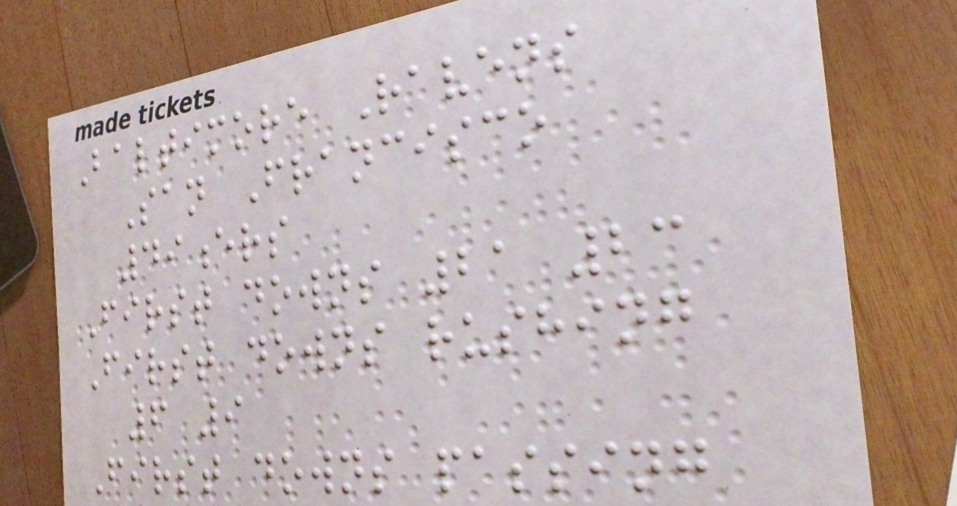Baltimore Ravens
San Francisco
49ers
First downs 21 23
First downs rushing
6 9
First downs passing
